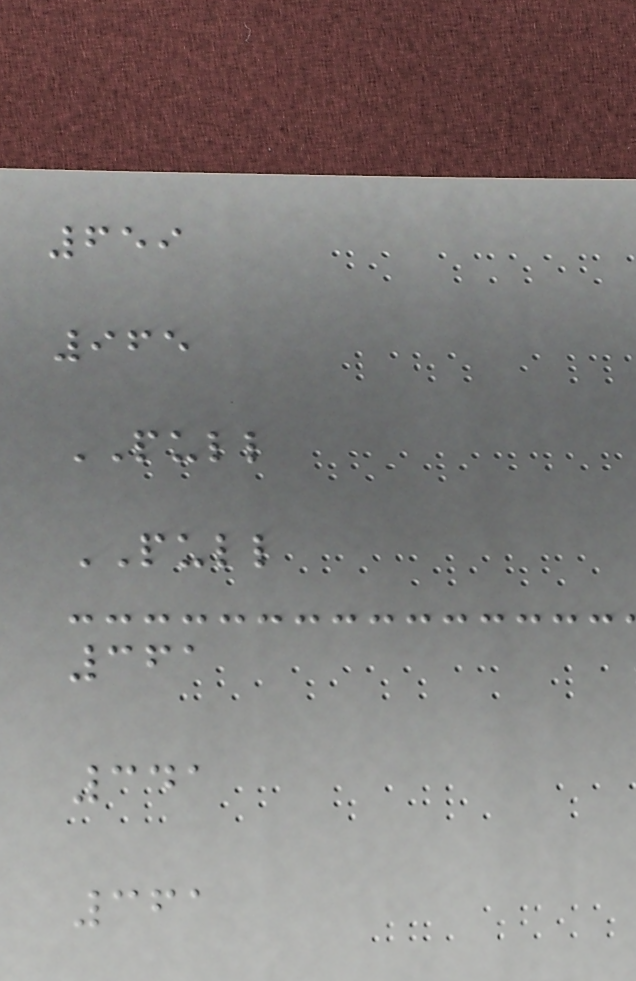659
965
PULL
PULL
361
341
361
